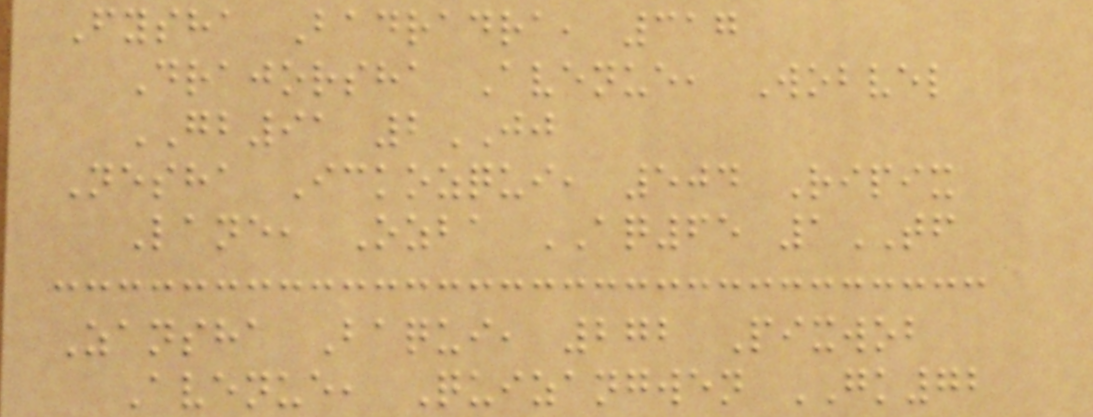Fysha Badradra, 317
Drajorsha Avenue, Wobvel
GB91 2JJ
Nesha Ickozqui, 504 Ripix
Lane, Ozba AQ65 1TF
Zansha Baqui, 272 Pixwob
Avenue, Quizangwen GK72
